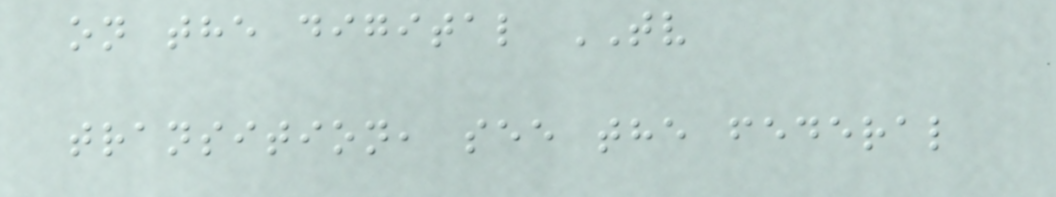on the digital TV
transition, see the federal
